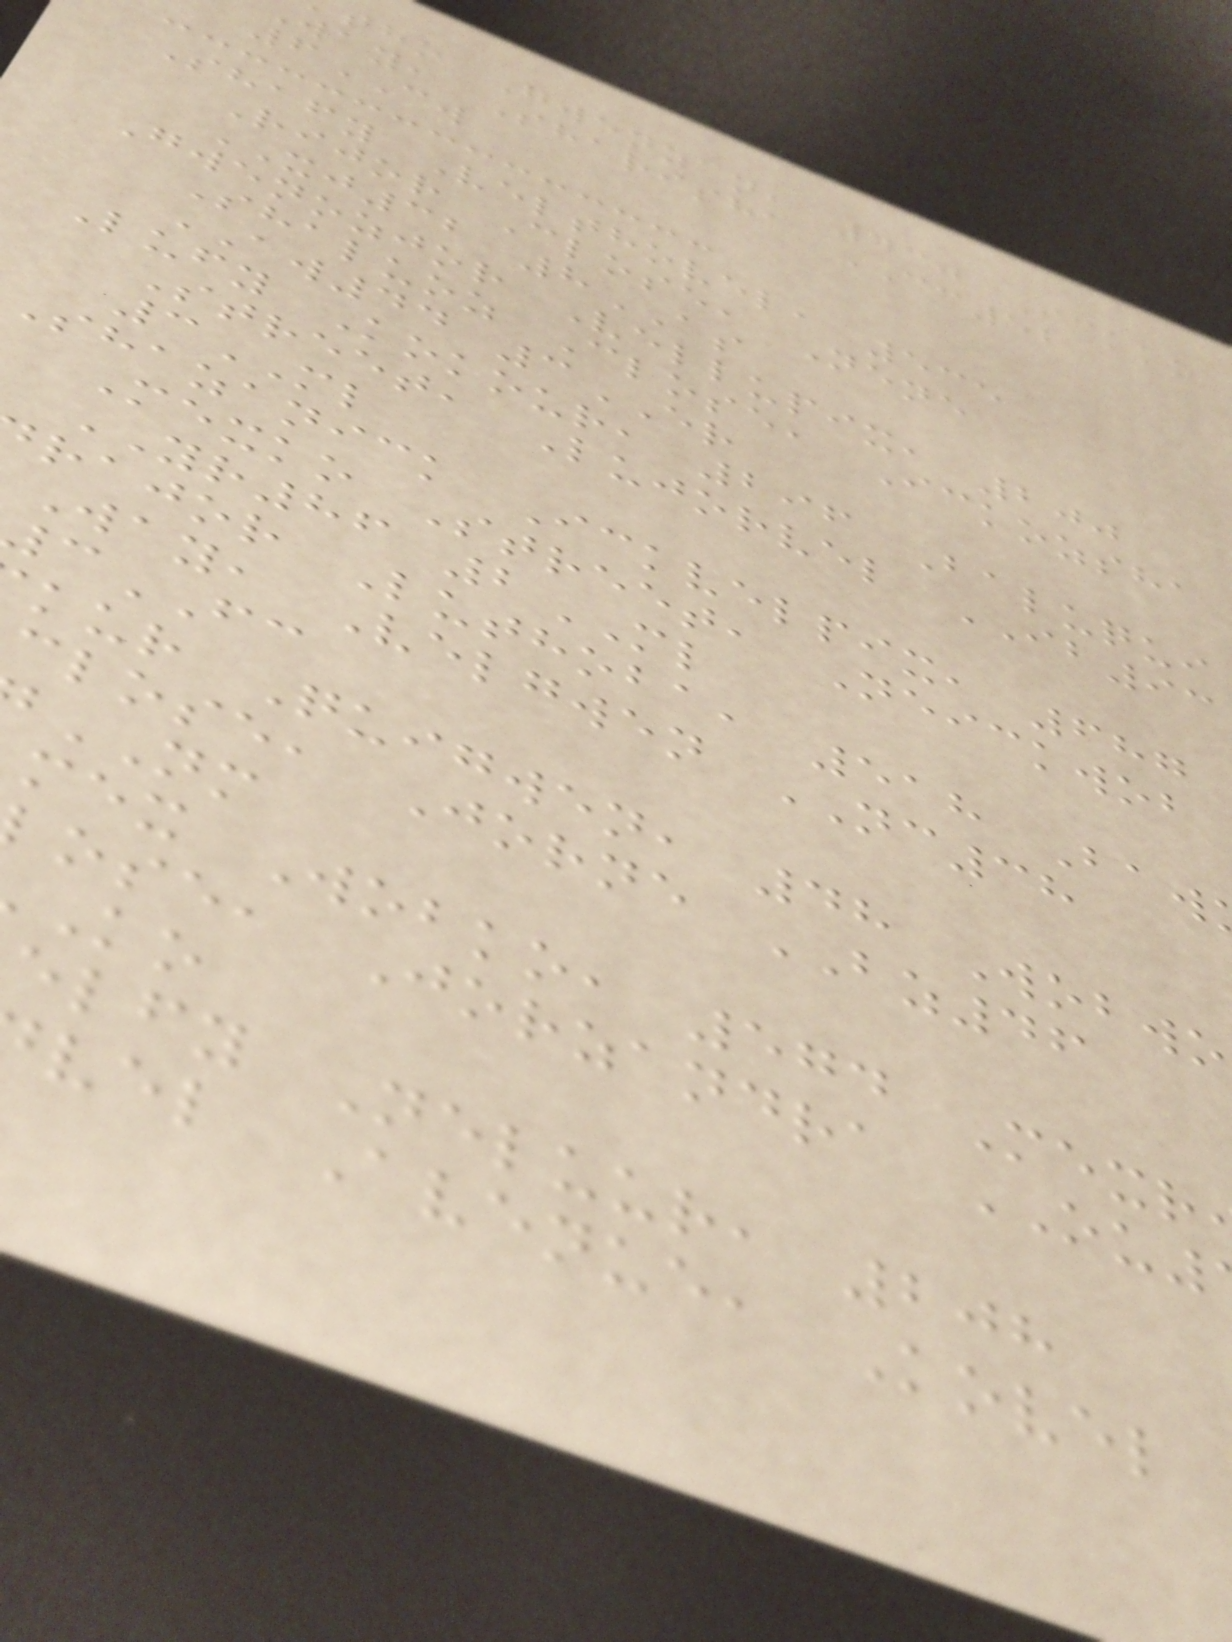tho Gwenzan, 430 Ickko
way, Sharisha CC52
6CW
Shafy Velthovel, 535
Rijor Close, Nene
XJ32 8AS
Gwenozjor Vellupix, 200
Shaluoz Close, Ickozsha
AW44 3ER
Lufy Kokour, 296 Baluqui
Street, Lujorvel IB93
3ML
shazanick Ickvelpix, 687
Mexko Street, Neickwob
YR86 2ML
rajor Luthoba, 518 Baw
Way, Velgwen NC38
FC
kur Quigwen, 48 Wobwo
close, Jorne BZ46
NM
mex Wobko, 574 Mexr
ose, Jorzandra OU
elfy Neluur, 208
vel Avenue, Kovel
